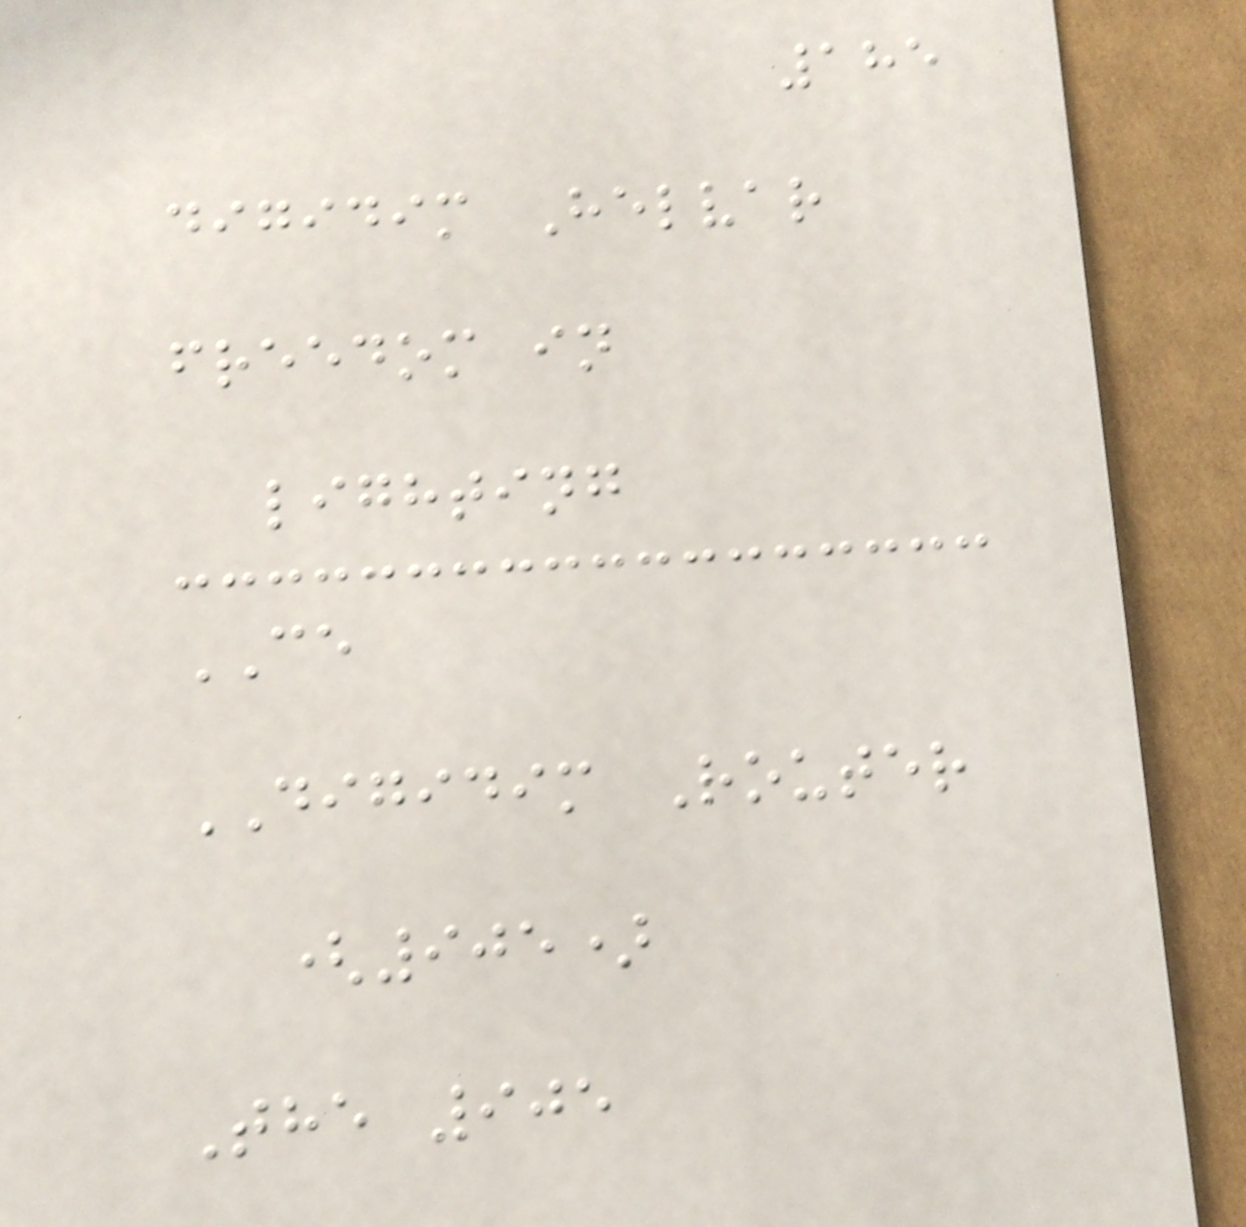185
digidim Helvar
freedom in
lighting
CE
DIGIDIM Router
(905)
The 905
